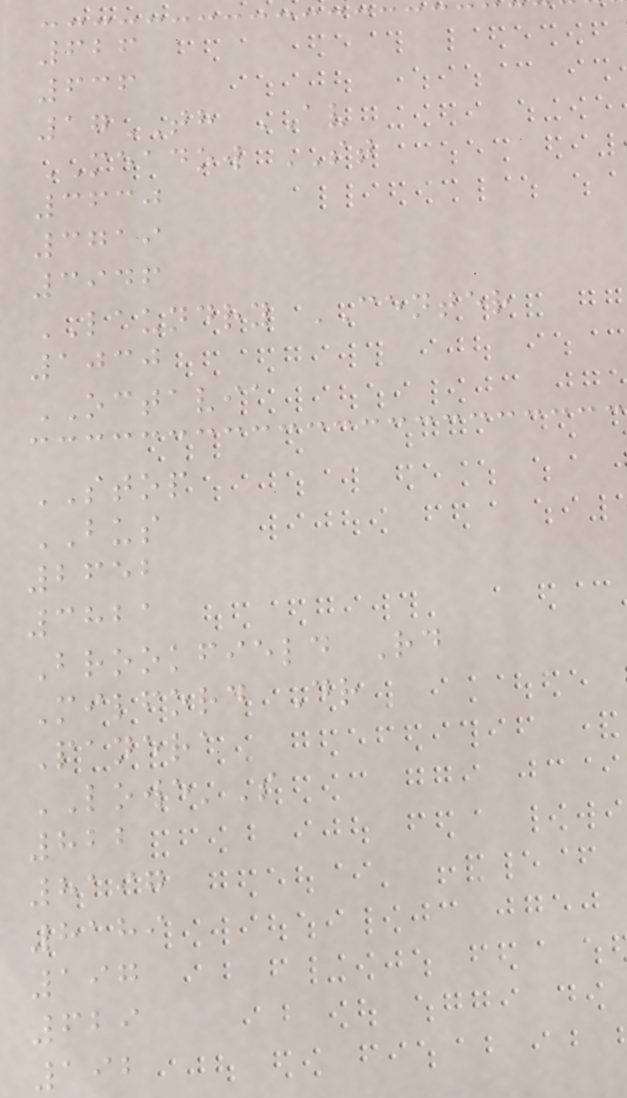626
636
17TH AV
MEADOW ST
3630
3719
3946
LAUNDRY CENTER
1030
OCTAVIA
STOP
BUS
2652
3821
Brookfield Rd
Milford Dr
Panera
LOWE'S
822
8197
8189
197
629
192
